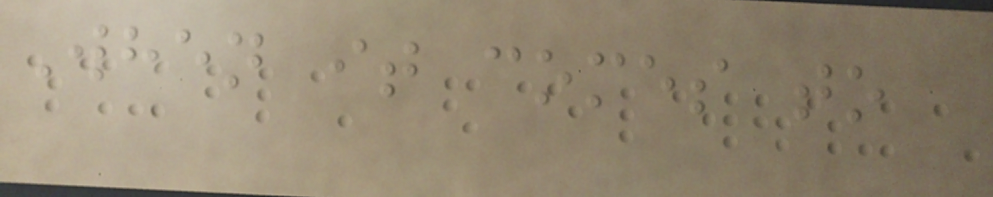When it comes to
